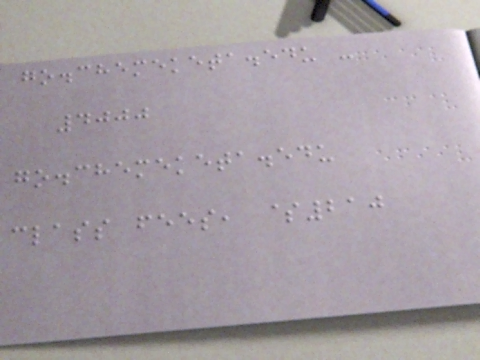go.chemeketa.edu -
4000
go.chemeketa.edu
class fees, $210
